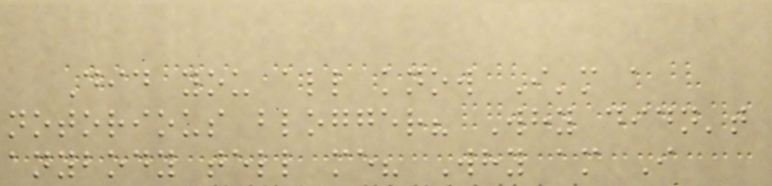Did you all know I'm a
notorious blogger? Why didn't
anybody tell me? Why am I
